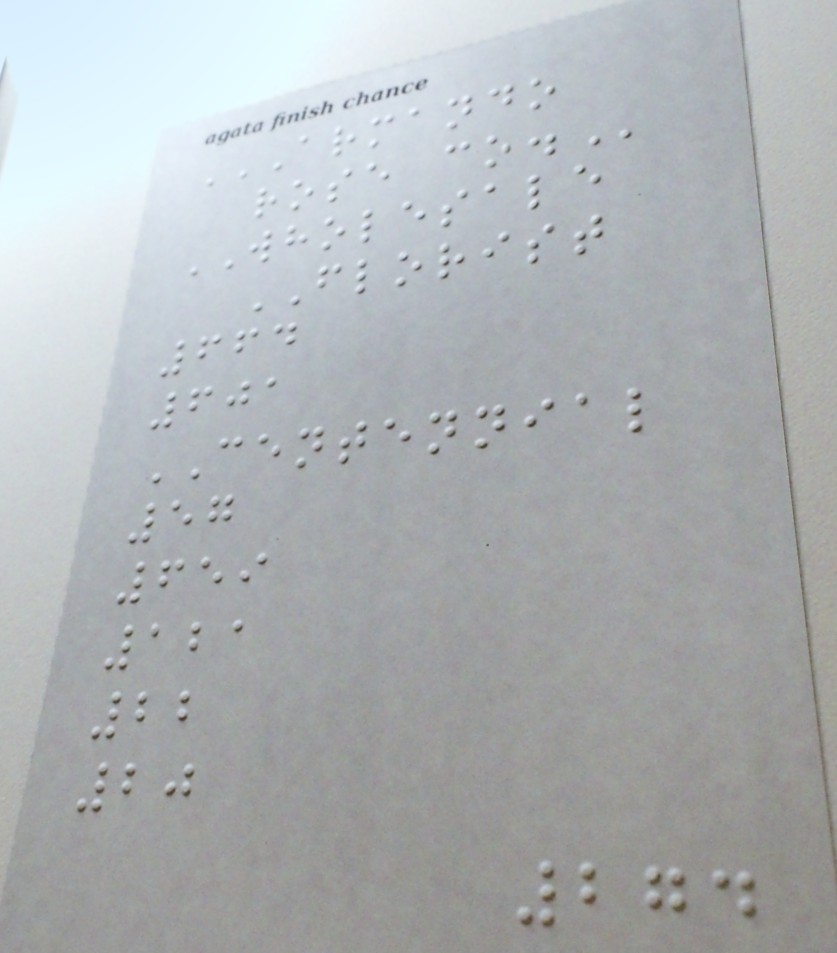ARMANDO
ROSE CO.
WHOLESALE
FLORIST
664
601
CENTENNIAL
57
659
121
22
20
274
